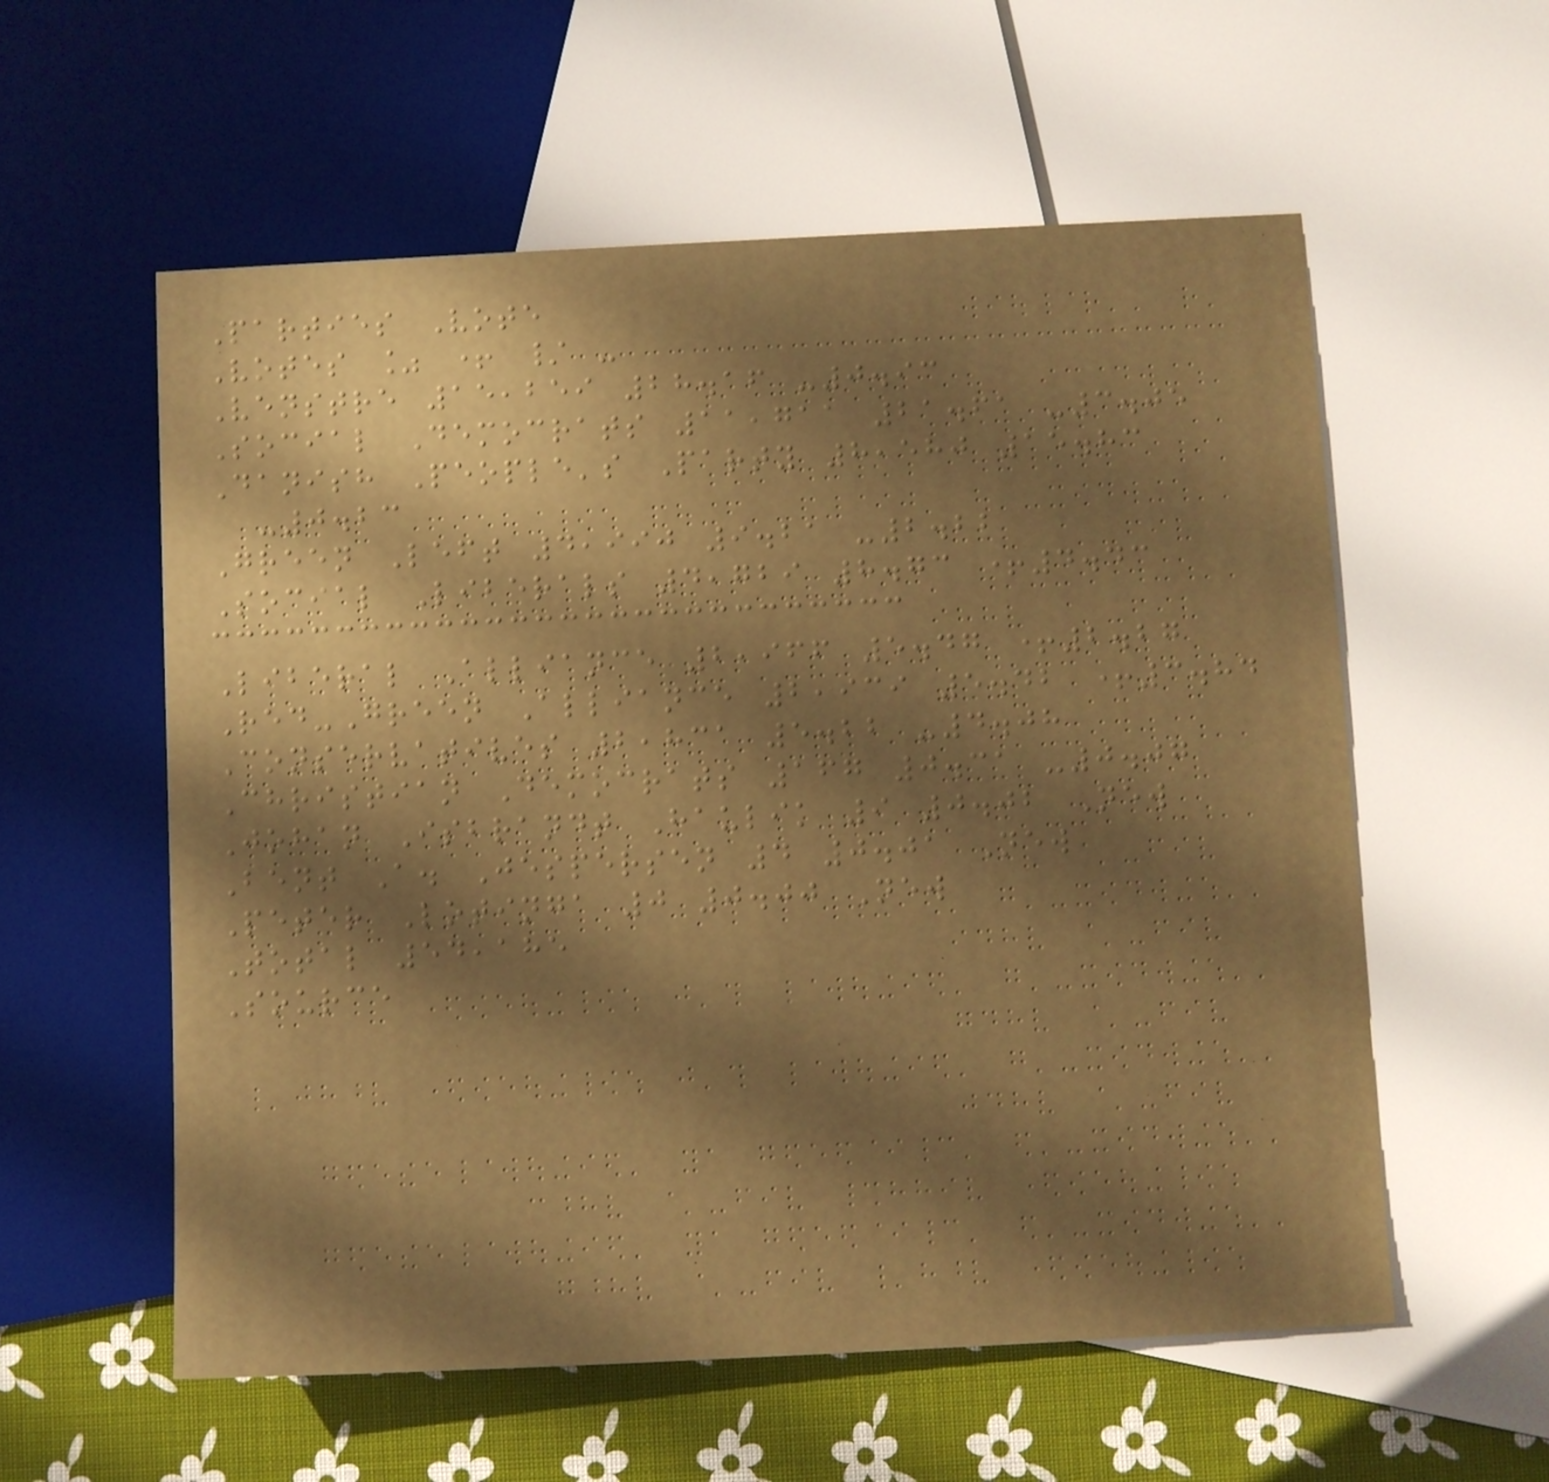Parties Vote
Votes % + / -
Venstre 15,259 28.16 -0.93
Social Democrats 11,711 21.61 -3.05
Danish People's Party 8,580 15.83
-0.23
Green Left 4,990 9.21 -2.22
Social Liberals 4,729 8.73 +4.43
Liberal Alliance 2,966 5.47 +2.27
Red-Green Alliance 2,939 5.42 +3.84
Conservatives 2,831 5.22 -4.08
Christian Democrats 167 0.31 -0.07
Johan Isbrandt Haulik 9 0.02 New
Bent A. Jespersen 4 0.01 New
Peter Lotinga 0 0.00 New
Total 54,185
Source
